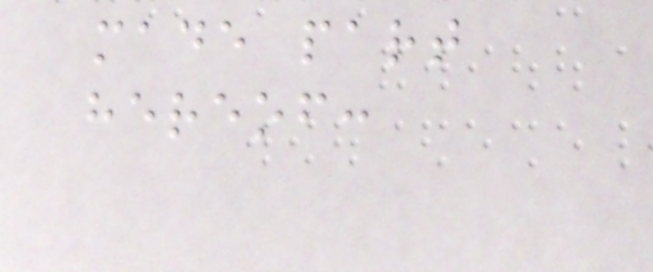made part
hereof:
